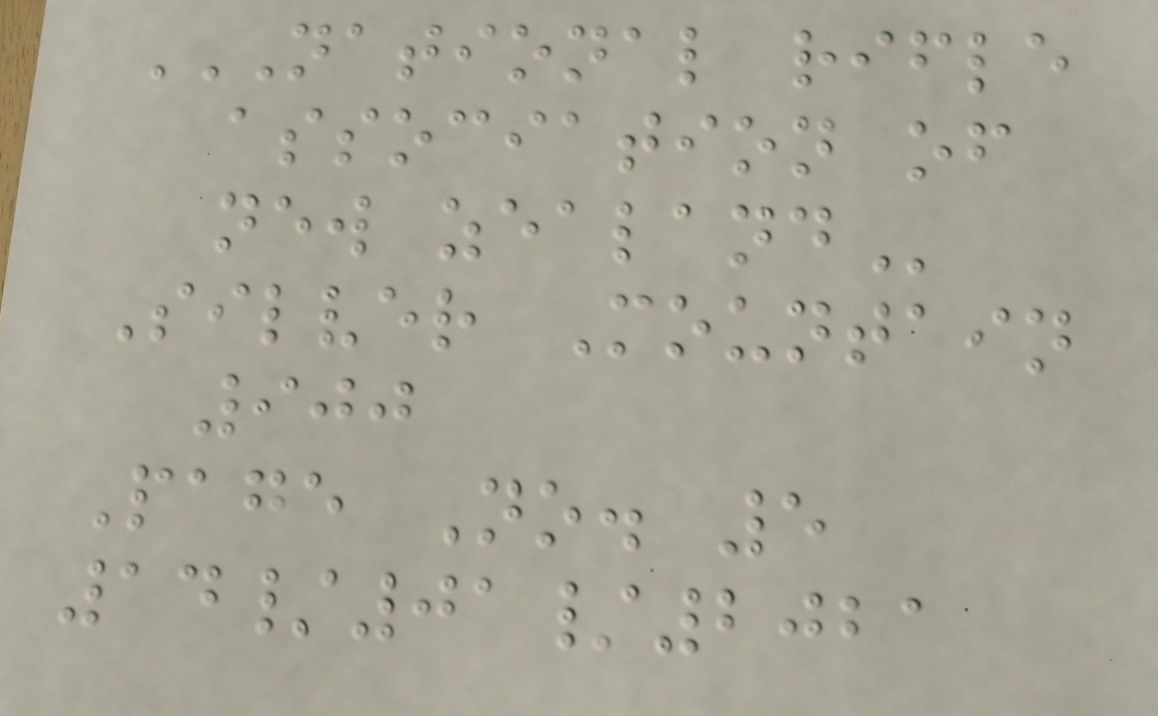NATIONAL RIFLE
ASSOCIATION OF
NEW ZEALAND
Silver Mountain
900
Page No. 5
14/01/2021
